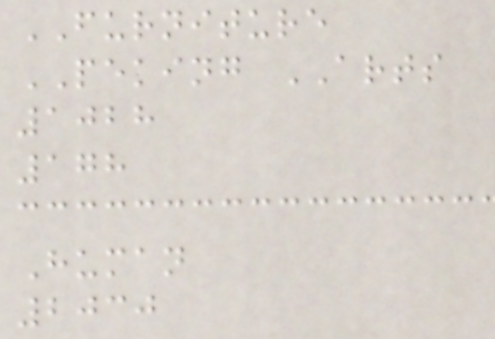FURNITURE
PEKING ARTS
1028
178
Human
2030
